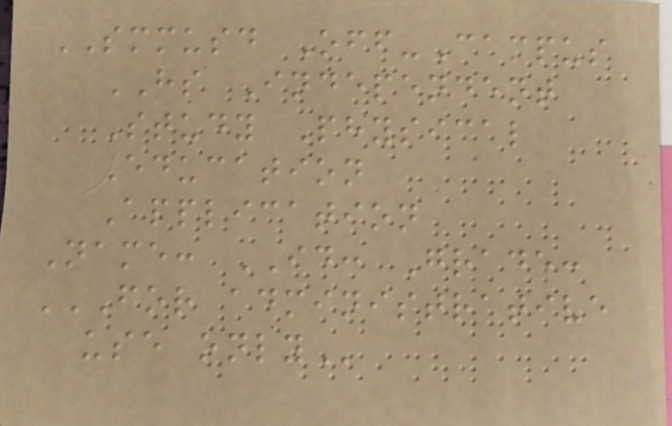SMMUSD Off-Campus
HS Independent
Study Physical
Education
Application
Name: ID: Grade:
FOR ADMINISTRATIVE
USE ONLY
